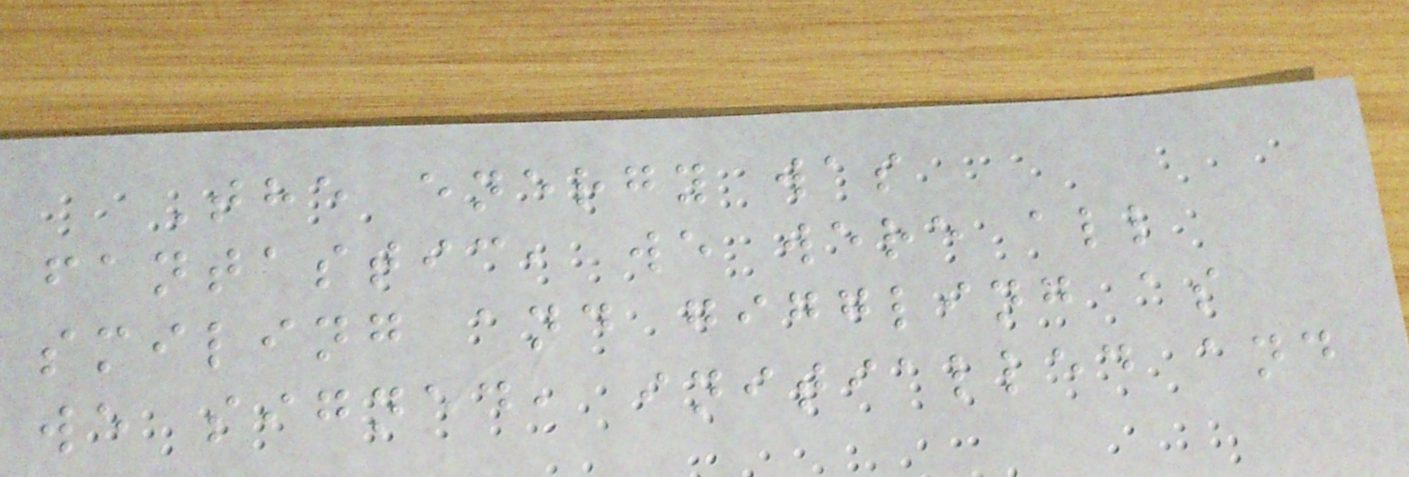The energy was
fantastic, we were all
smiling and giggling as
we signed, initialled and
